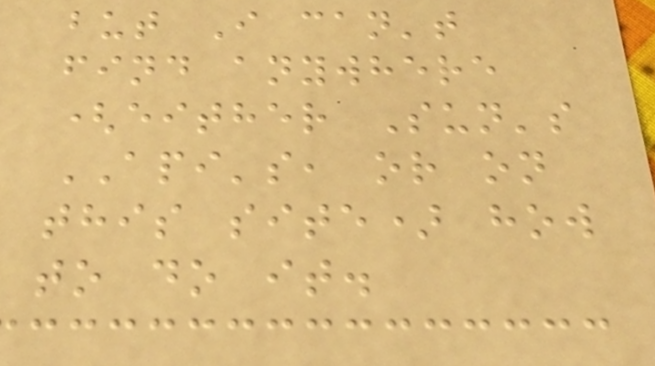but I can't
find anywhere
(either Sun's
API's, or on
this site) how
to do it.
